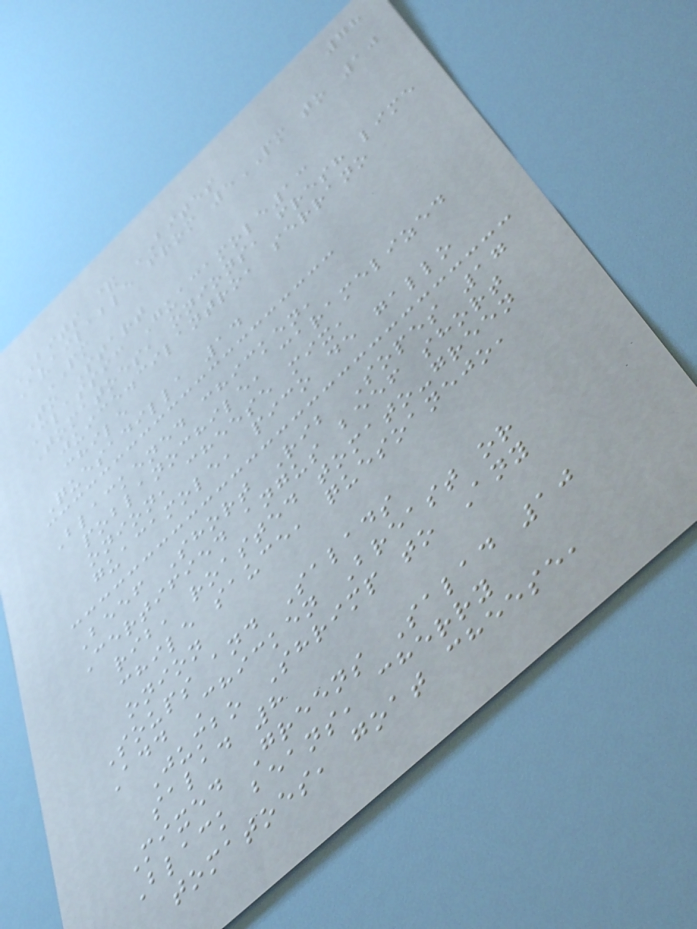78
BITS & BITES
Available from 5PM to 10
PM
To Start
Classic Guacamole13
Tomatoes, onions, fresh lime
juice.cilantro, serrano
chile
Quesadilla 14
Blackened chicken,
poblanochile, caramelized
onion, cheese mix,
guacamole, pico de gallo
Beef Short Rib Sopes 17
Certified angus beef short
rib, roasted tomato-green
chile sauce, quesoanejo,
onion
Soups and Salads
Add Chicken Breast or
Jumbo Shrimp to Any
salad 8
Mixed Greens Salad 10
Black beans, cherry
tomatoes, goat cheese,
